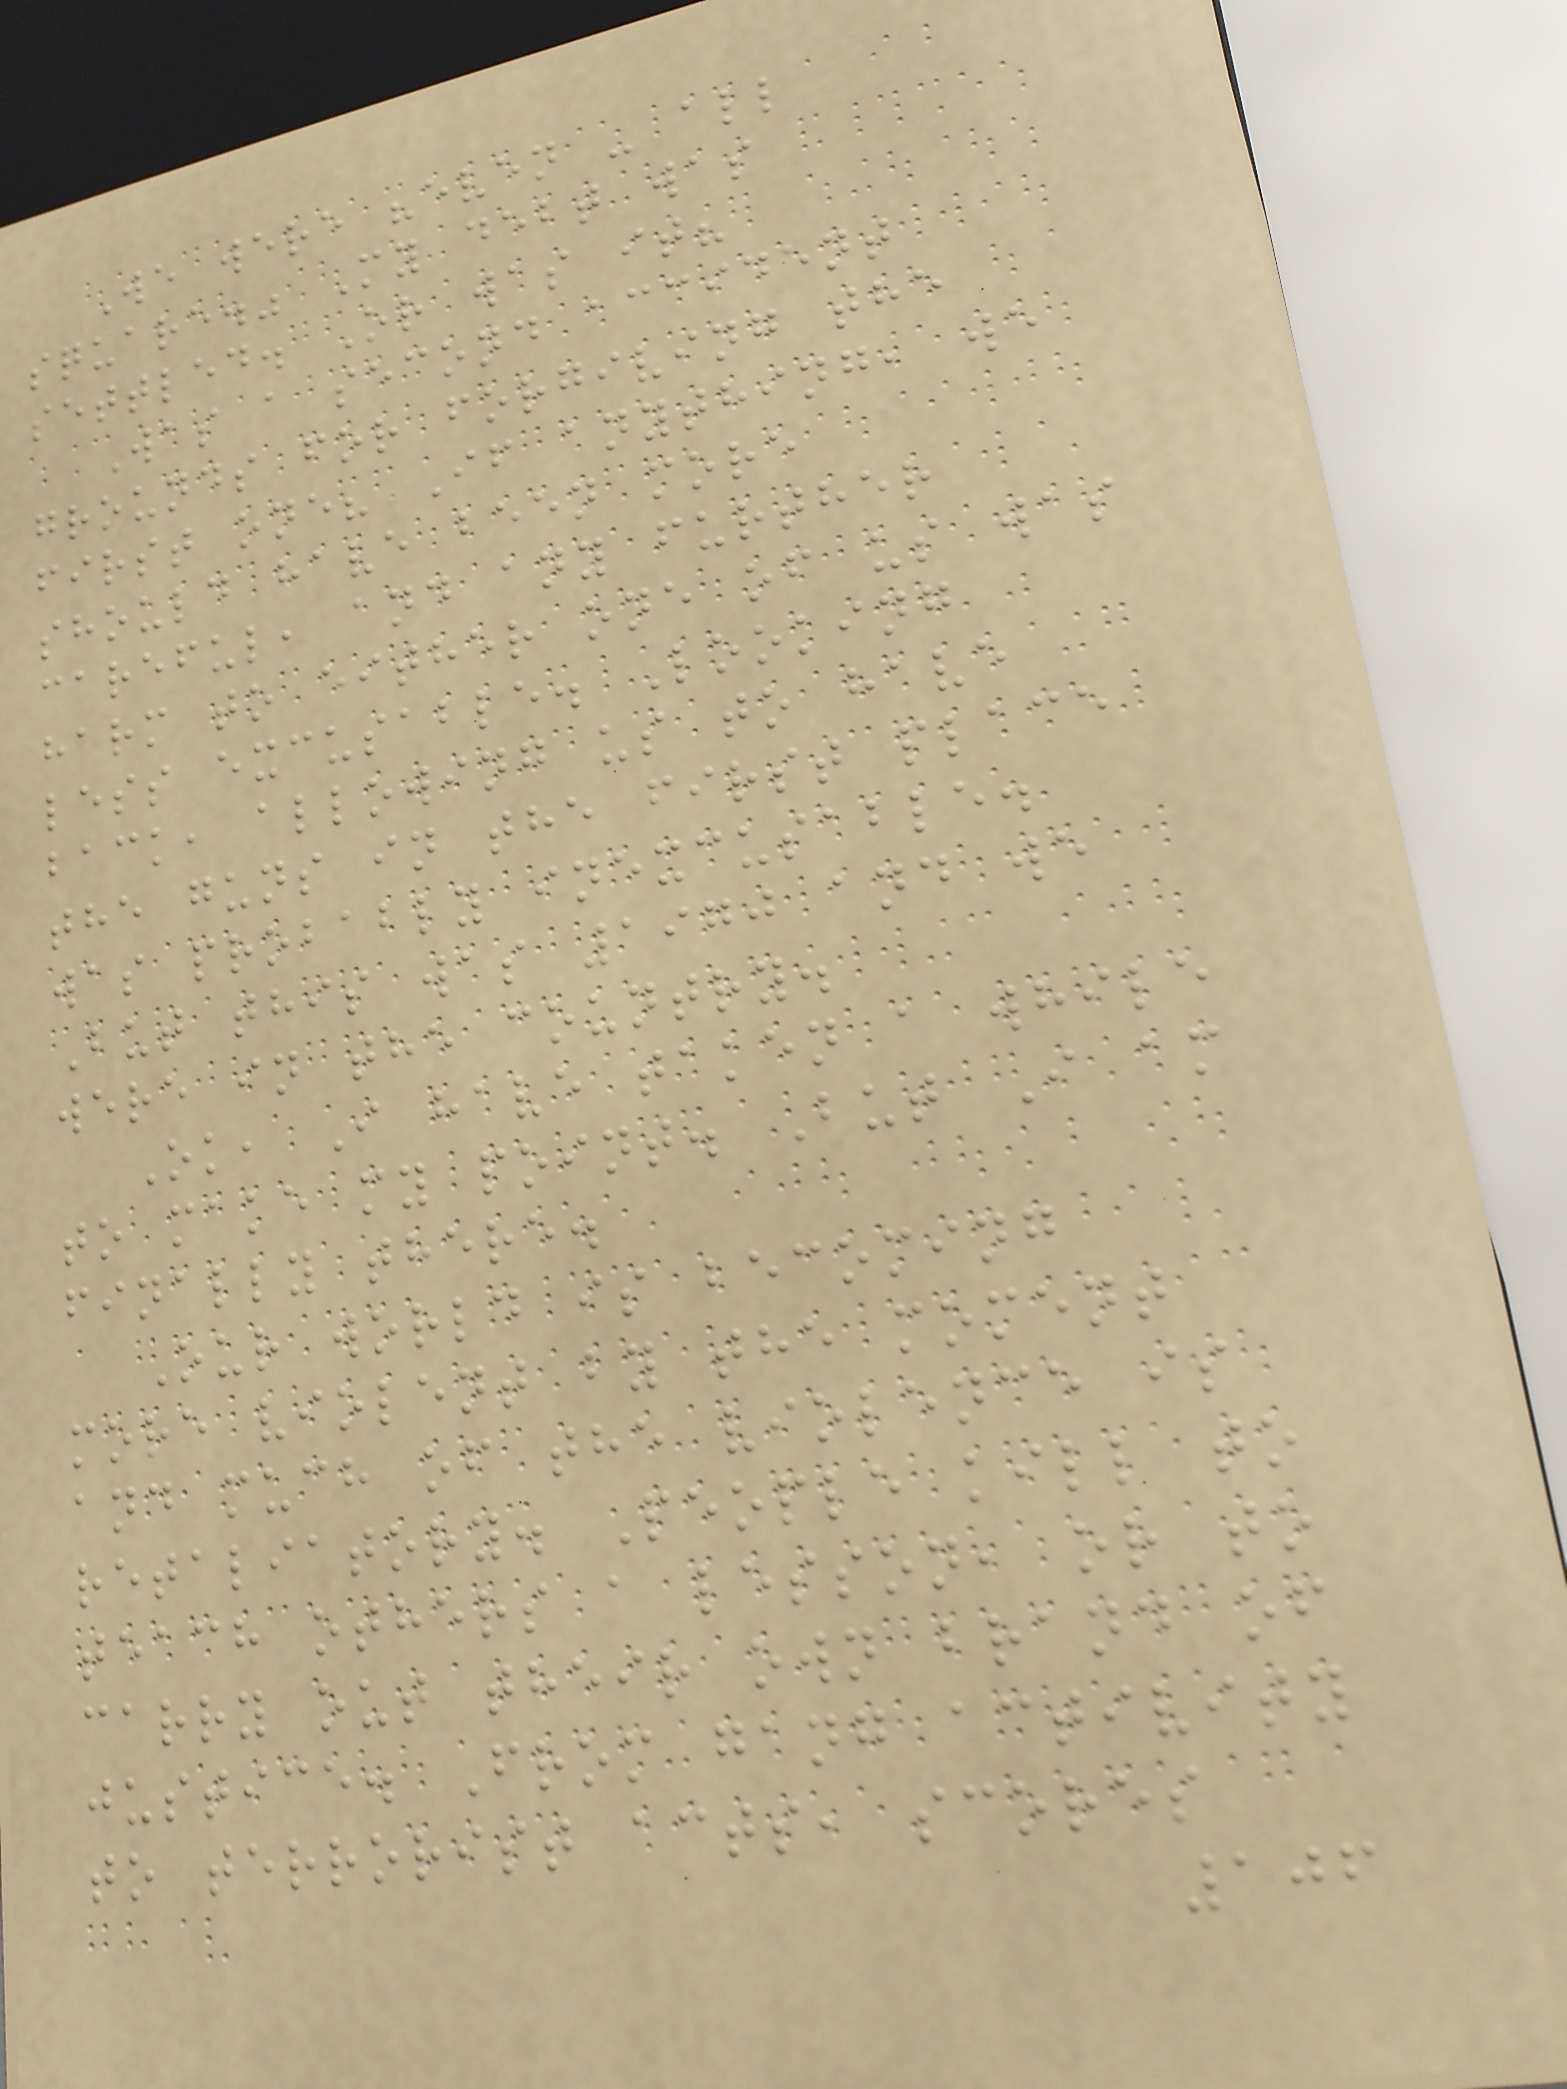We were "even - all
square." My debt was
settled. Or was it?
Was a second accident
grounds for forgiving the
first one? If anything, we
should have been more
careful, and any further
harm to either one of us was
less excusable. Looking
back, allowing us to have
the guns in the first place
was probably inexcusable.
But this was 1970 and we
were in the country.
Ok, I have taken a while
to make my point. But I am
finally there.
Our world is becoming
more violent by the moment
and much of the violence is
retaliatory. People kill to
teach others a lesson, or to
carry out their own brand of
justice. From gang activity
to terrorist acts, scores
106
